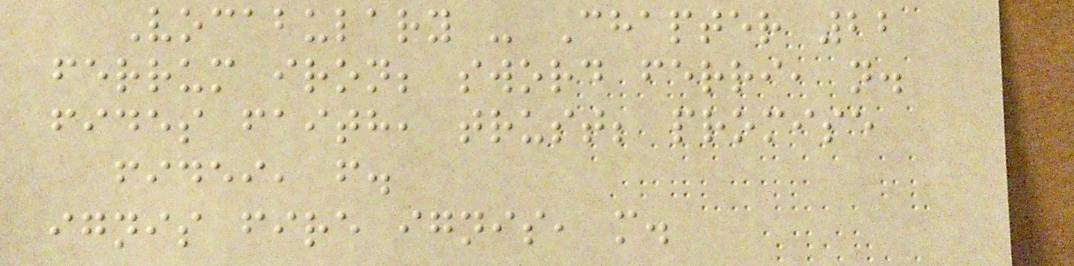Vocabulary - Chapter 22
ferrum iron; sword ferri, n.
fides faith, trust; promise
fidei, f.
ignis fire ignis, m.
